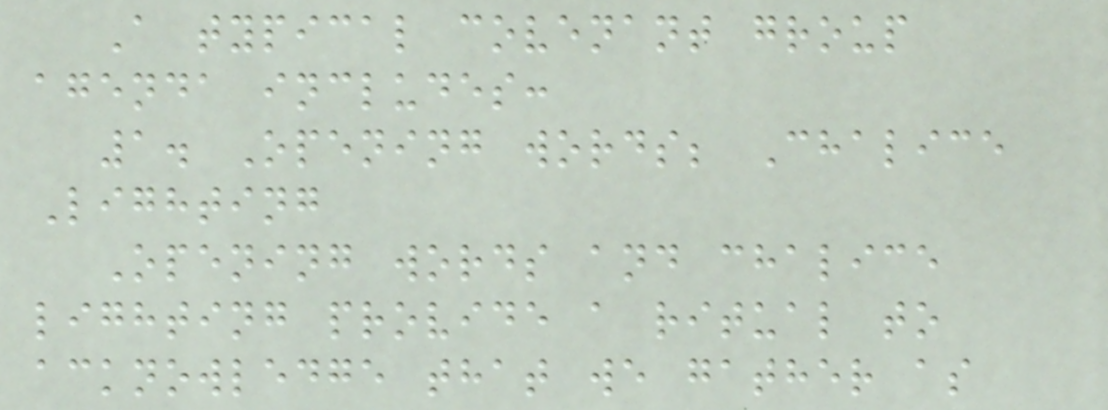A typical covenant group
agenda includes:
1. Opening words; Chalice
Lighting
Opening words and chalice
lighting provide a ritual to
acknowledge that we gather as
